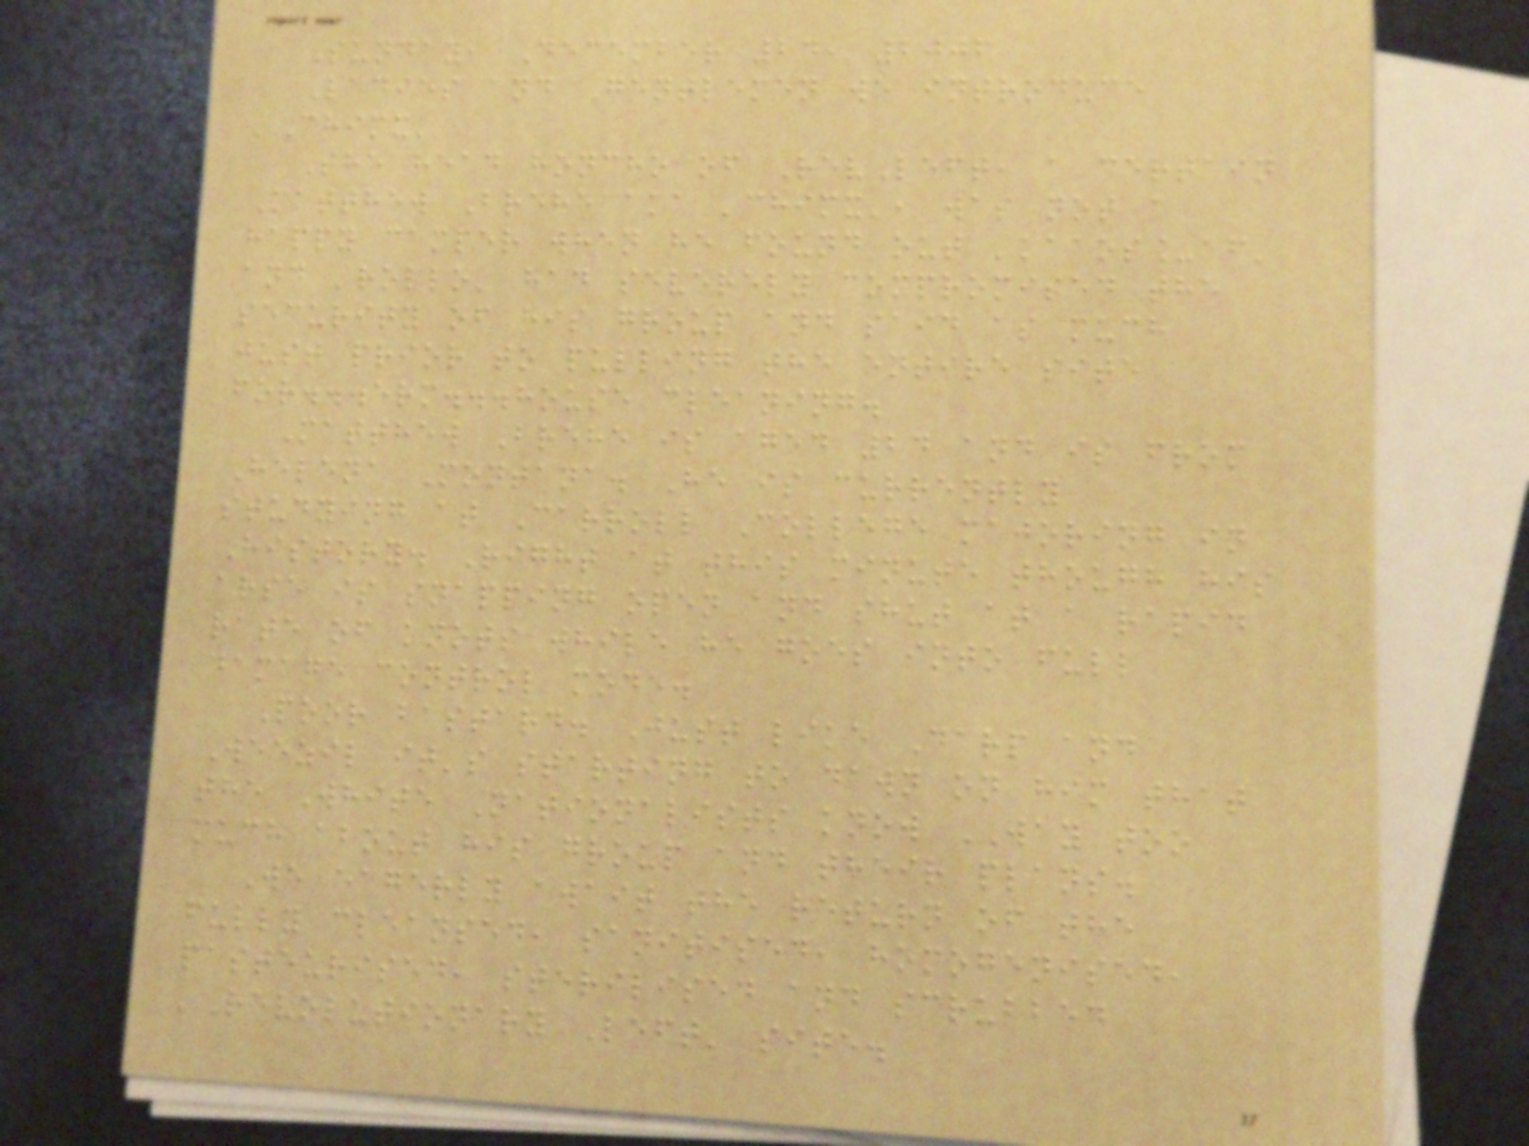Sunday, December 24, 2006
Ladies and Gentlemen we introduce
'Chimx'
The head honcho of RevLeft, a certain
Matthew Brehe aka 'chimx', was not a
happy camper when he found out 'kaaos_af'
and 'rollo' had severely compromised the
security of his group and said as much
just prior to pulling the entire site
for...erm...house cleaning.
Matthew Brehe is aged 24 and is from
Helena Montana. He is currently
studying at Carroll College majoring in
History. Right at this minute though his
arse is snapping open and shut at a rapid
rate of knots while he goes into full
damage control mode.
Poor bastard. Just like Darp and
Weezil it's starting to dawn on him that
the White Nationalists know WAY too
much about his group and their plans.
We eagerly await the return of the
fully cleansed, sanitised, homogenised,
pasteurised, sterilised and scrubbed
'Revolutionary Left' site.
